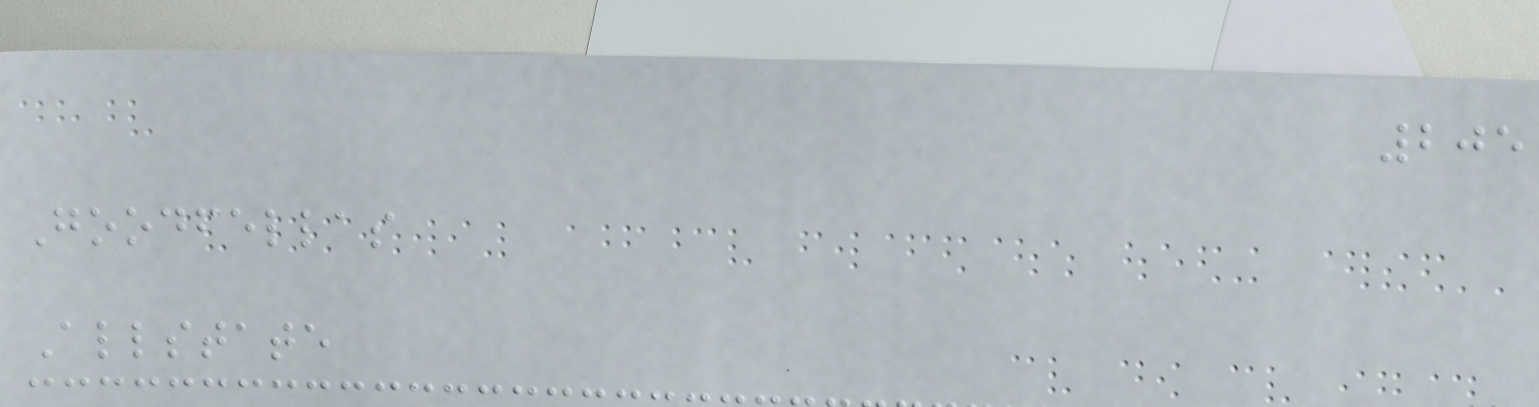205
Goodfellas
Allstate
